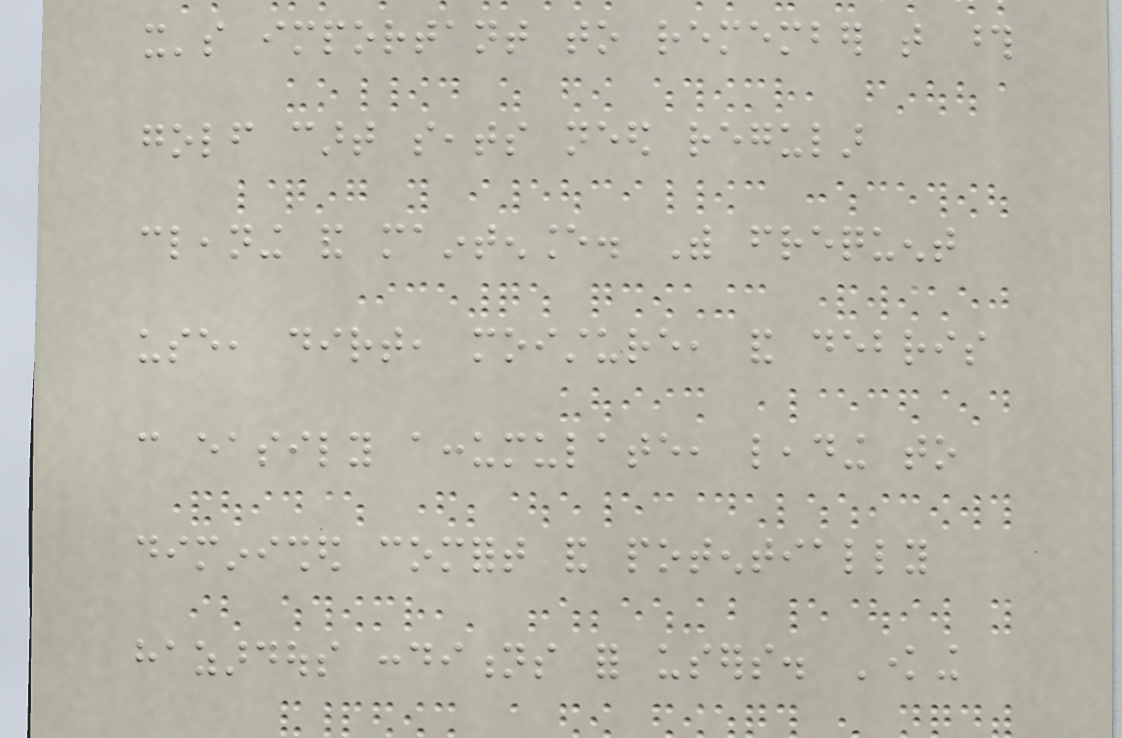it's important to remember that those
golf cart seats need regular
cleaning and maintenance. With frequent
use, dirt, moisture, and debris
can easily accumulate, leading to
diminished comfort and potentially
hazardous conditions for users. Knowing
